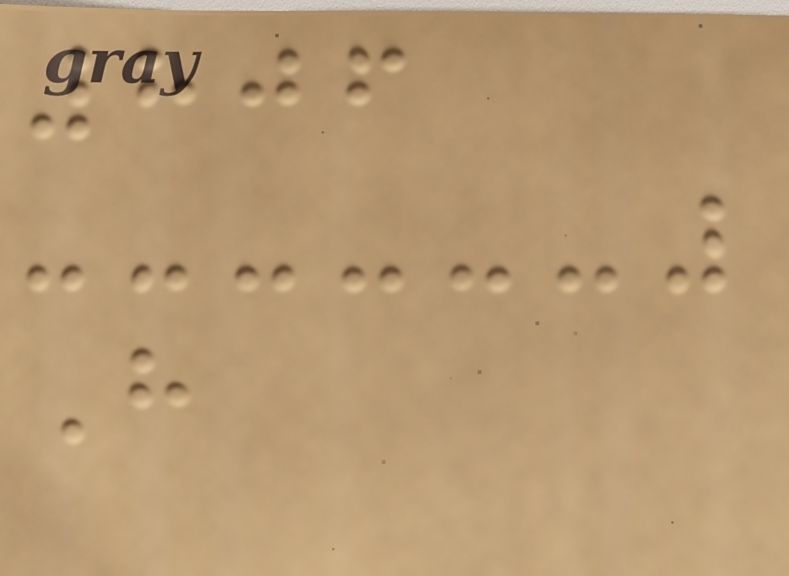806
H
